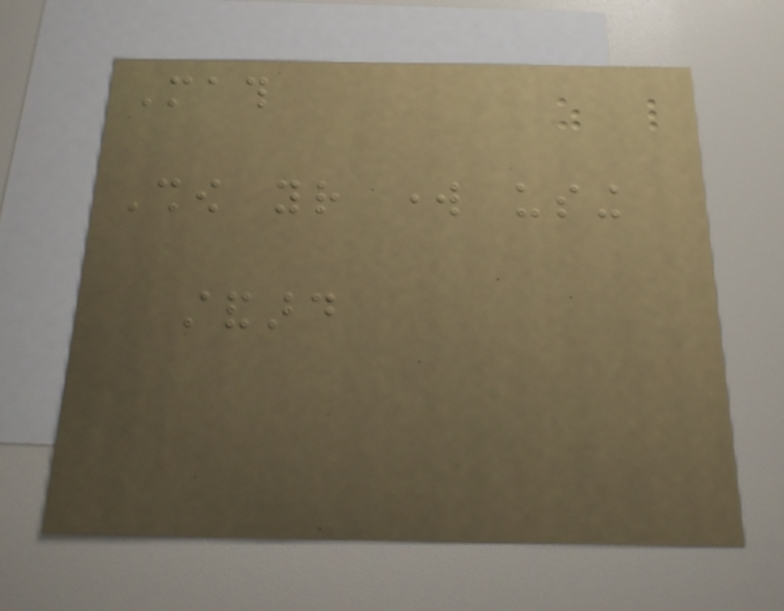Math
Show your work using
standard
